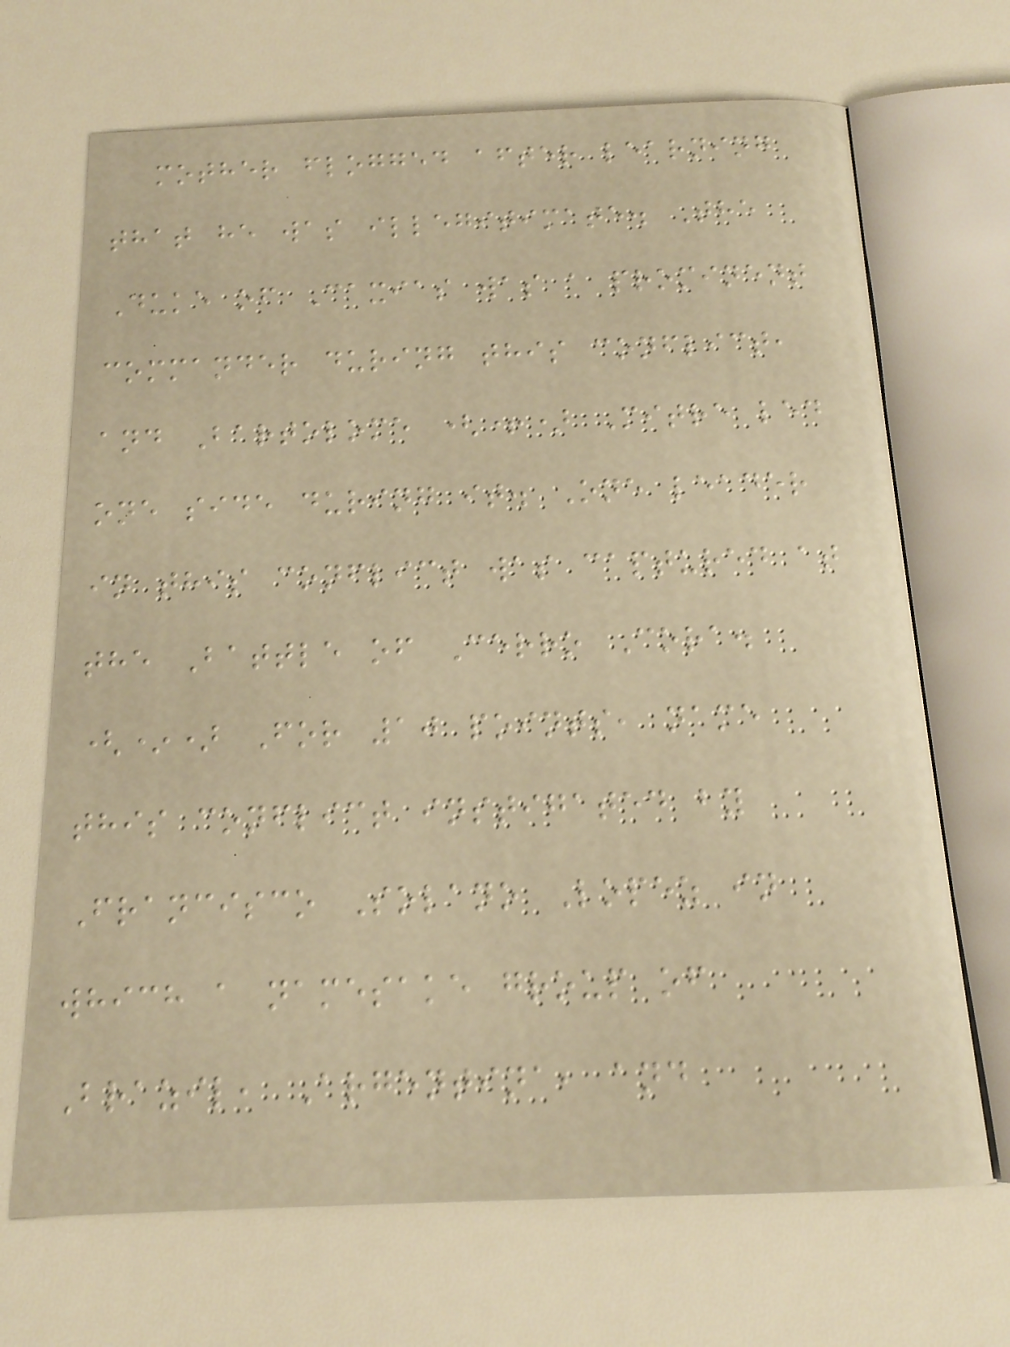mother flogged after learning
that he was illegitimate. The
Duke of Caxias was a prominent
commander during this conflict,
and Bartolome (+) Mitre led
one side during it. One leader
in this conflict was captured at
the Battle of Cerro Cora.
(*) For 10 points, name
this conflict instigated by
Francisco Solano Lopez in
which a namesake group of
Brazil, Argentina, and
